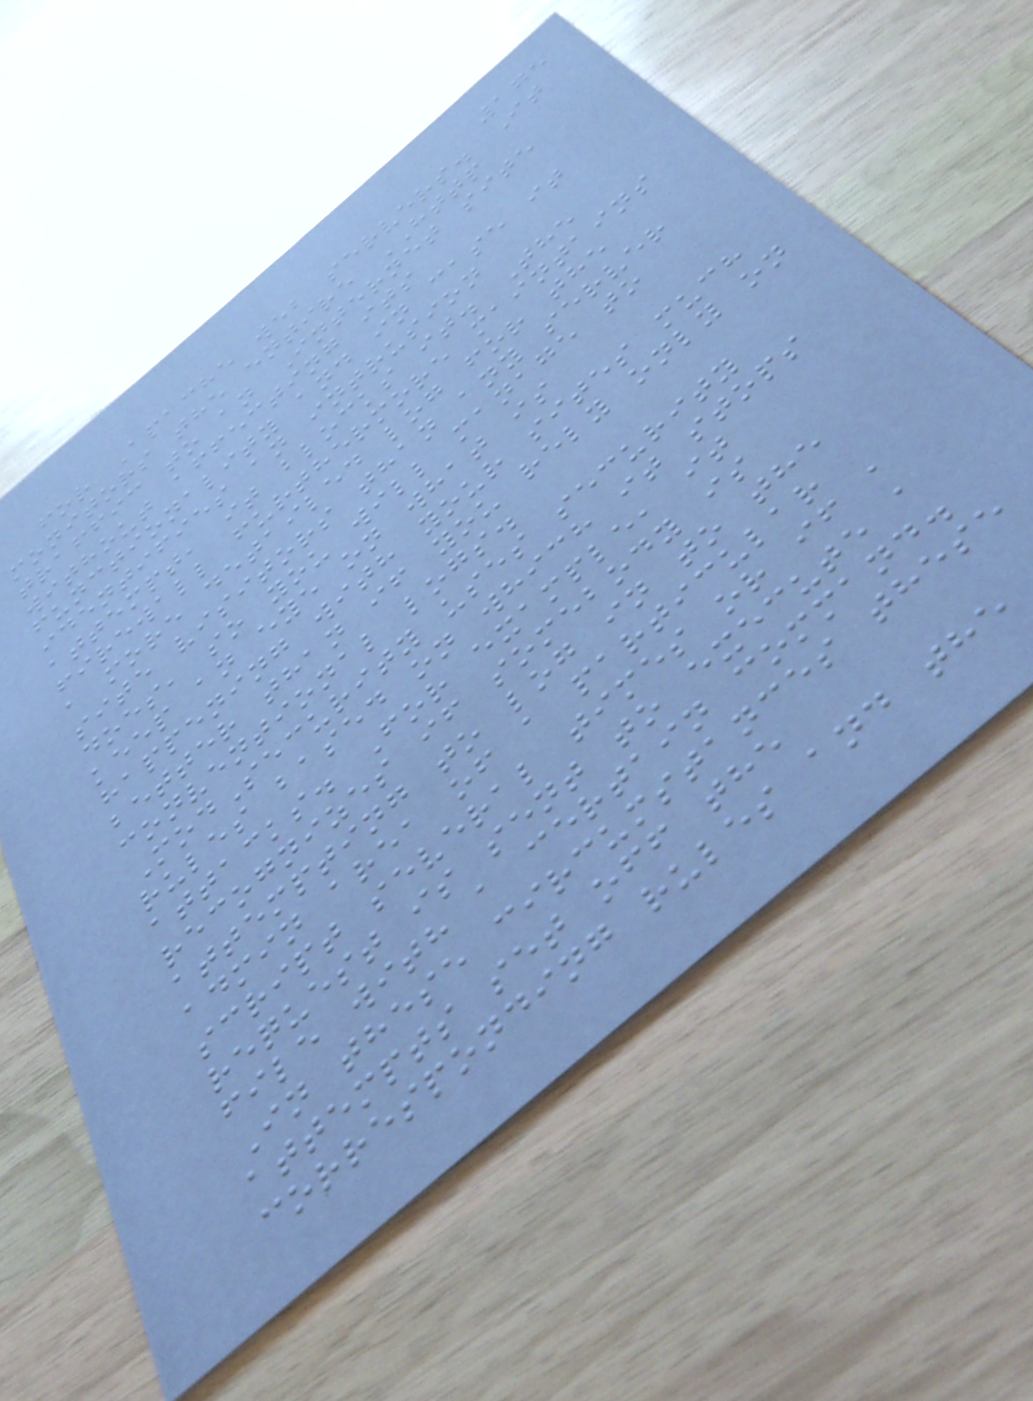175
for Apache web servers. It
monitors the entire HTTP
traffic to an Internet site
without affecting its
functionality and in case it
identifies an intrusion
attempt, it blocks it. The
firewall furthermore maintains
a more detailed log for the
site visitors than any server
does, so you will manage to
keep an eye on what is
happening with your sites much
better than if you rely only on
conventional logs.
ModSecurity uses security
rules based on which it stops
attacks. For example, it
recognizes if somebody is
attempting to log in to the
admin area of a particular
script several times or if a
request is sent to execute a
file with a certain command.
In these circumstances these
attempts set off the
corresponding rules and the
